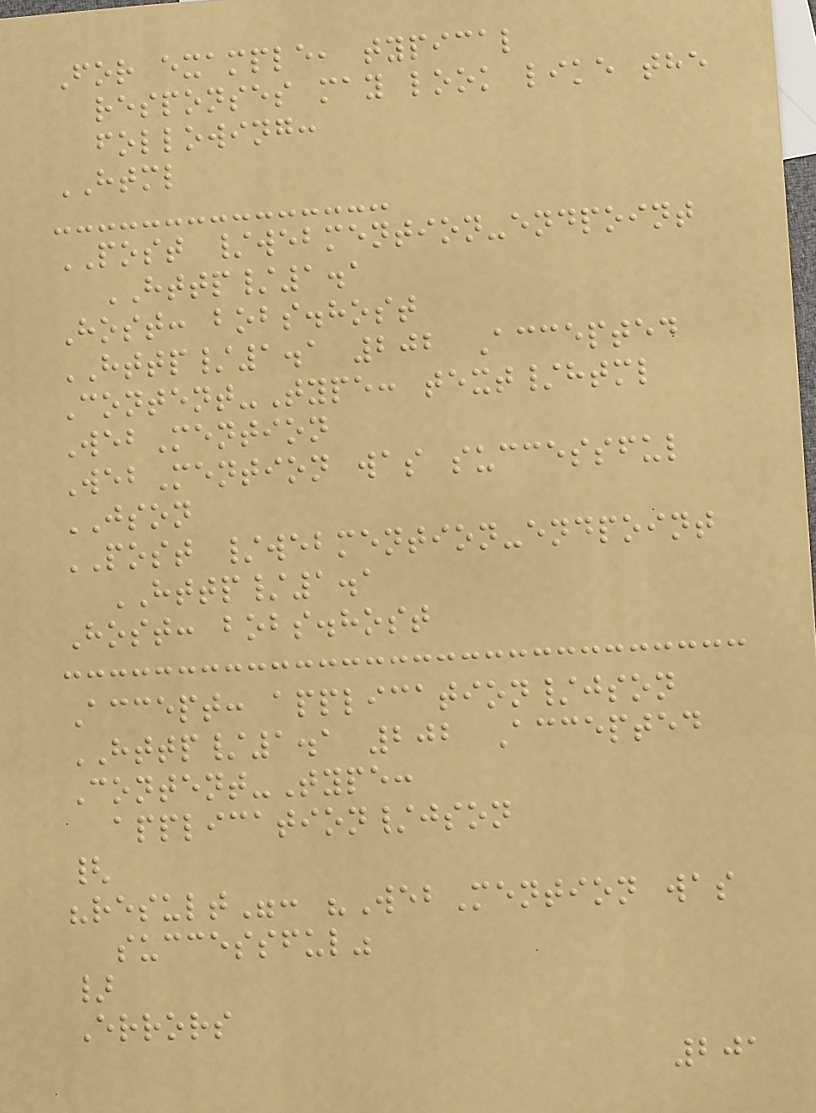For example, typical
responses may look like the
following:
HTML
POST /webmention-endpoint
HTTP/1.1
Host: bobs.host
HTTP/1.1 202 Accepted
Content-Type: text/html
WebMention
WebMention was successful
JSON
POST /webmention-endpoint
HTTP/1.1
Host: bobs.host
Accept: application/json
HTTP/1.1 202 Accepted
Content-Type:
application/json
{
"result": "WebMention was
successful"
}
Errors
201
